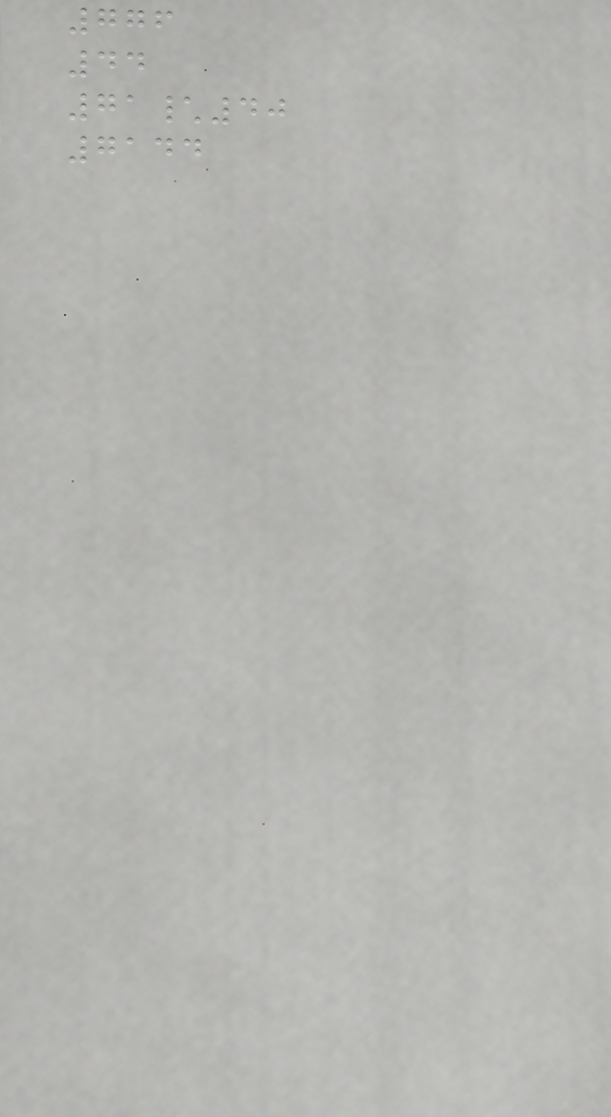776
44
71\40
7144
